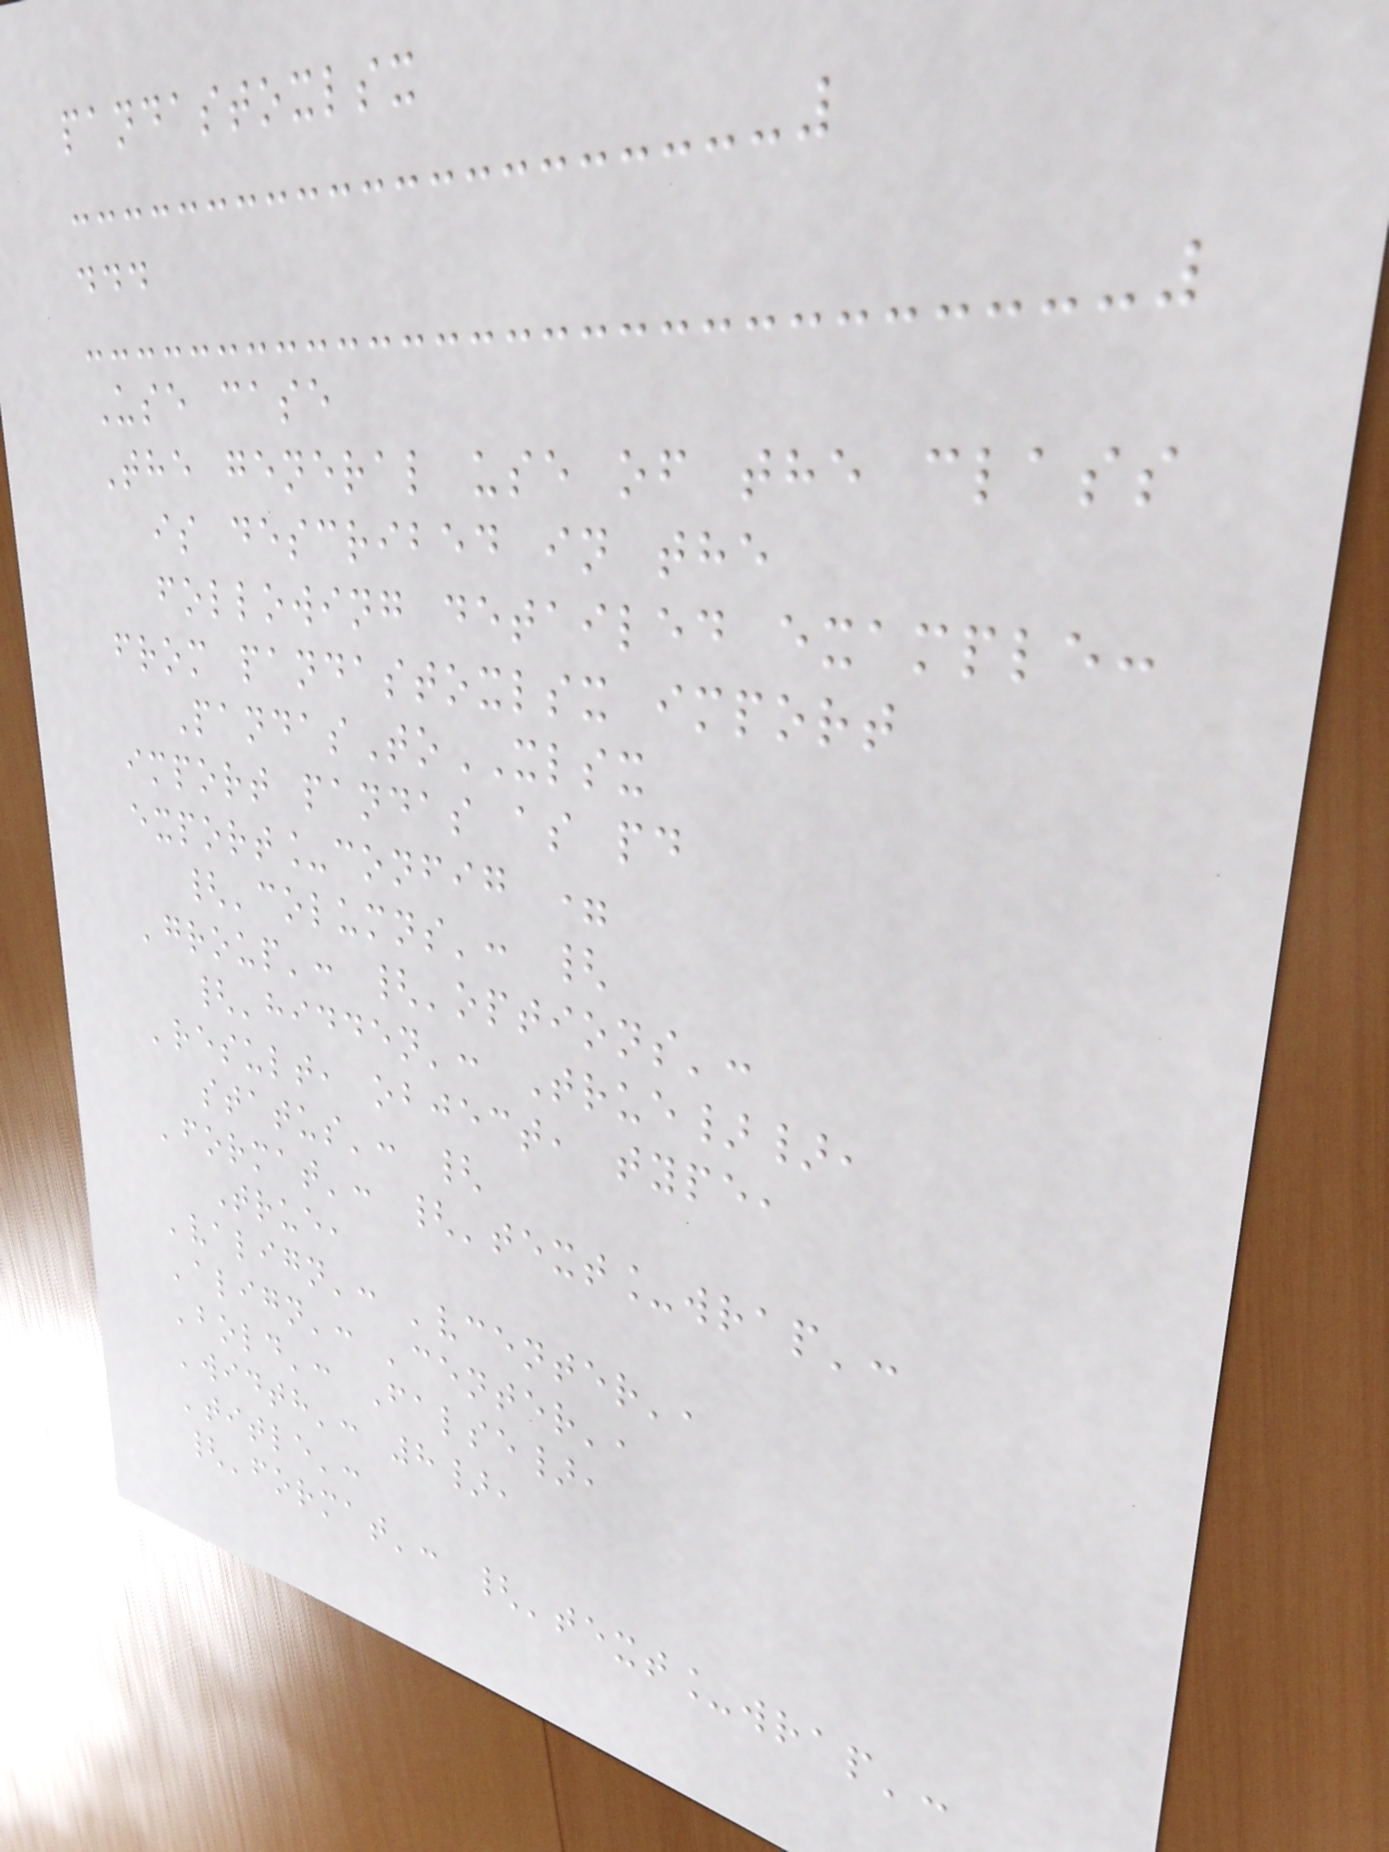pandastoxlsx
...
Use case
The general use of the class
is described in the
following detailed example:
from pandastoxlsx import
PandasToXLSX
import pandas as pd
export_config =
{'columns': {
'group': {'options':
{'hidden': True}},
'result, object, type,
status': {
'format': {'text_wrap':
True,
'valign': 'vcenter',
'align': 'center',
'bold': False},
'width': 8},
'title':
{'format': {'text_wrap':
